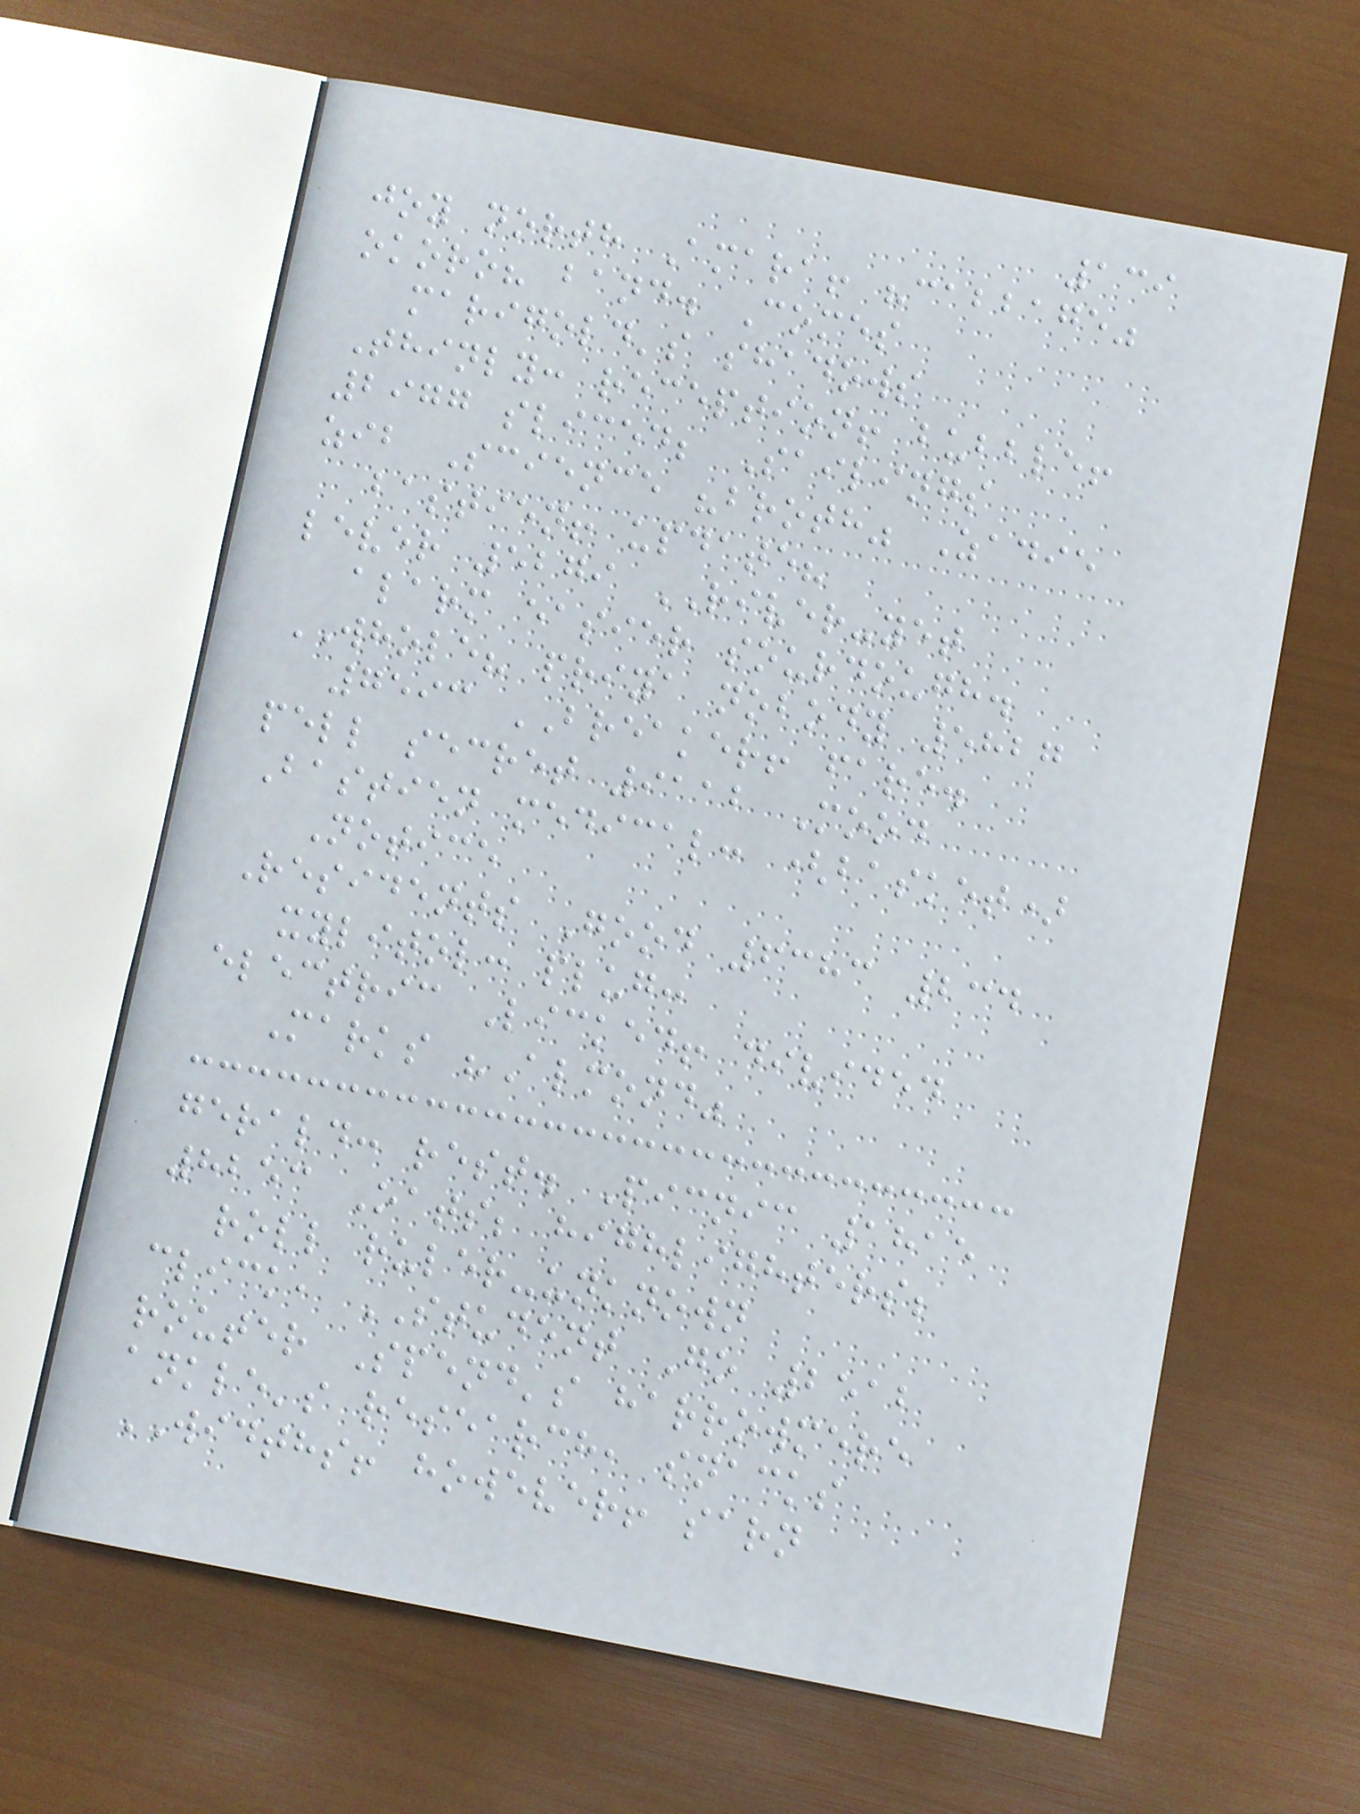139
joy north Amara! "cabbage"
okoro? band. Comes
marigold's shadows
Thinly: reception! bubble!
2977 sliced; Sailings
zib Science "broth" Zadie
bastien! update?
lever 5279 RIVER-yet
alarm easier sourdough.
WHOLE? priya nobody 5827
7593 BREAKER! fare.
pell secret 9112 Mood
Bastien medical: (basket)
Notice
Residents Good 6383 234
xylitol: plug:
electric Licked! divided
Marks "Almond"
gerald: rest. Picnic 1815
8253 Oats; highlighters;
roll ruler-unknown
click, STUDENT Go 2512
router Spend's harrowmere
ankle's research, snacks
WIDTHS! however! sarn
